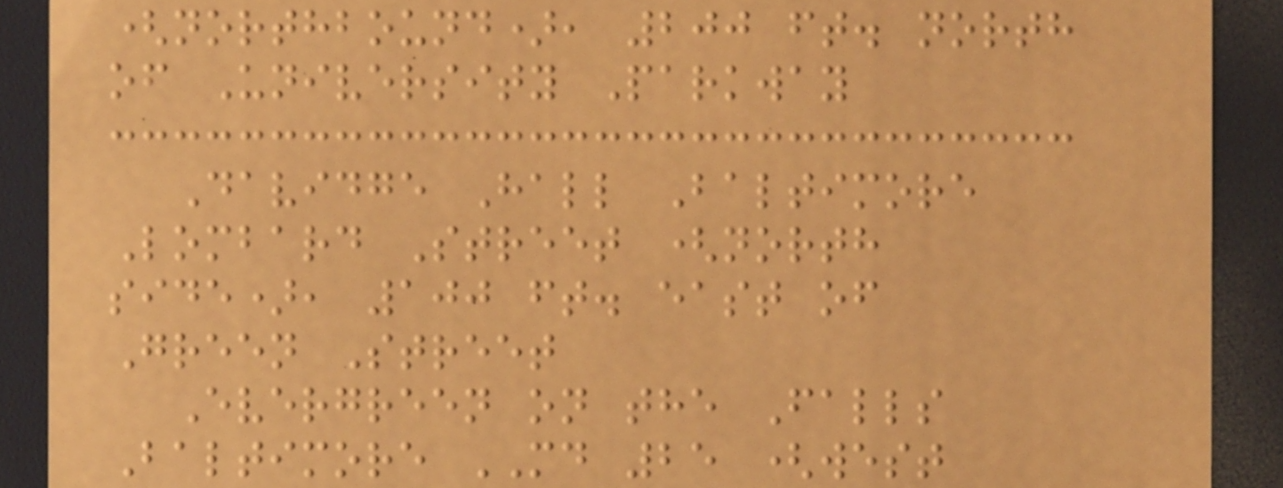(northbound), 200 ft. north
of University Parkway
Davidge Hall Baltimore
Lombard Street (north
side), 100 ft. east of
Green Street
Evergreen on the Falls
Baltimore MD 25 (west
